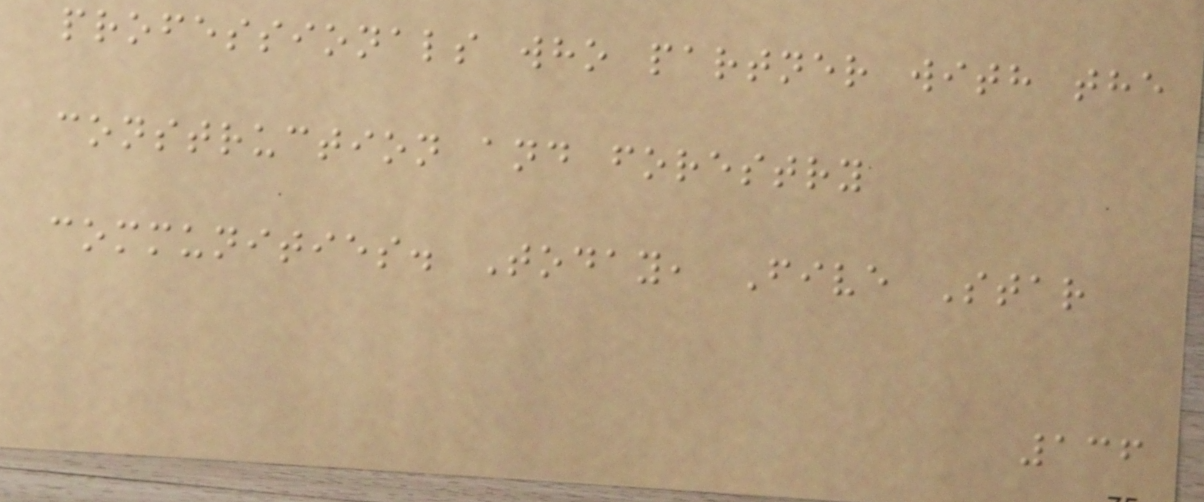professionals who partner with the
construction and forestry
communities. Today, Five Star
136
